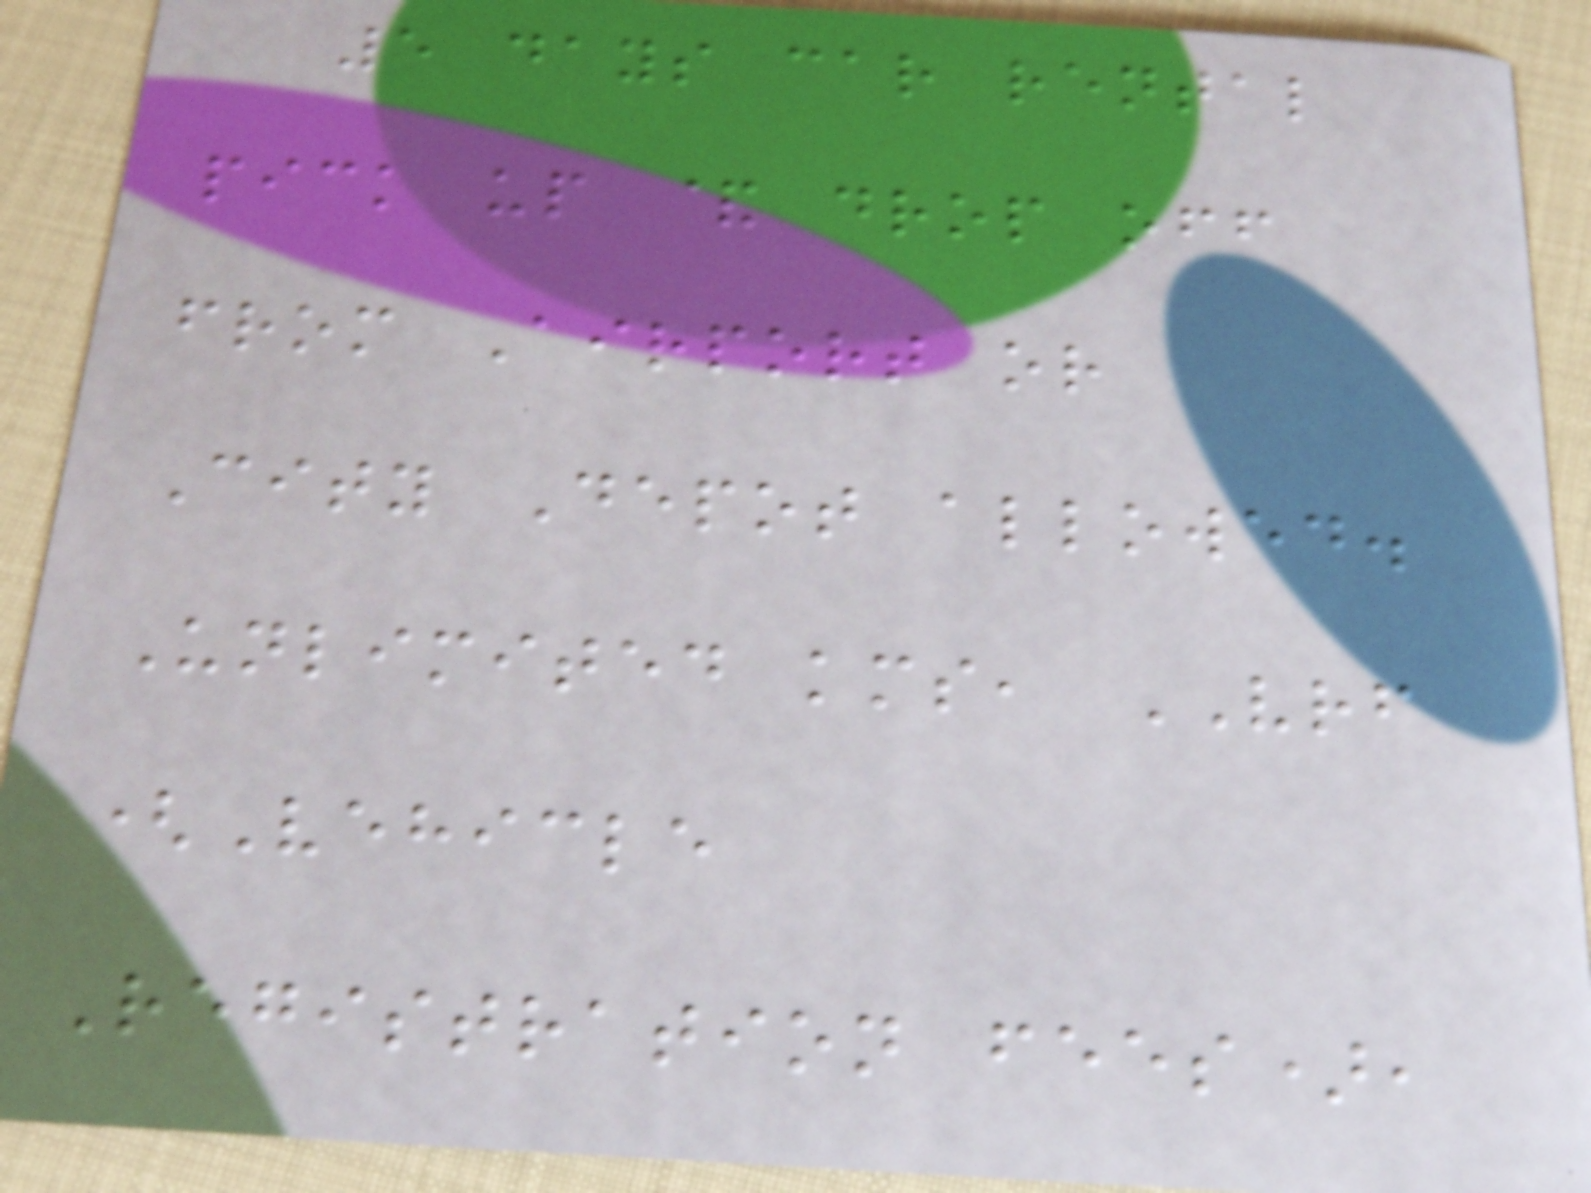5 days car rental
pick up & drop off
from Airport or
City Depot allowed.
Unlimited kms, VRF
(Vehicle
Registration fees),
